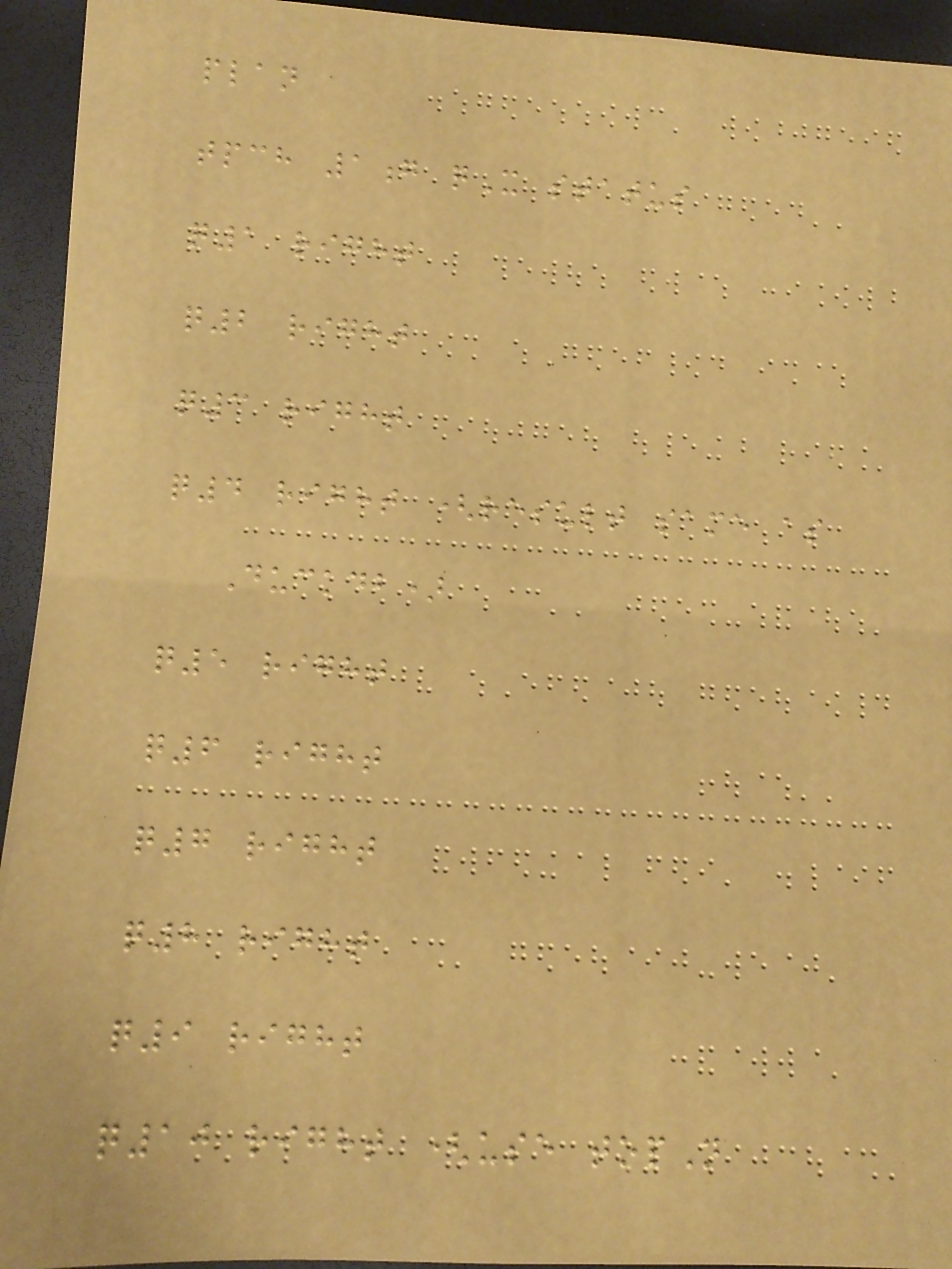plan
tpch 1g qX status
q1 right
q2 right
q3 right
q4 right (result same as
Duckdb)
q5 right
q6 right
q7 right
q8 right
q9 right
q10 right (use topN
